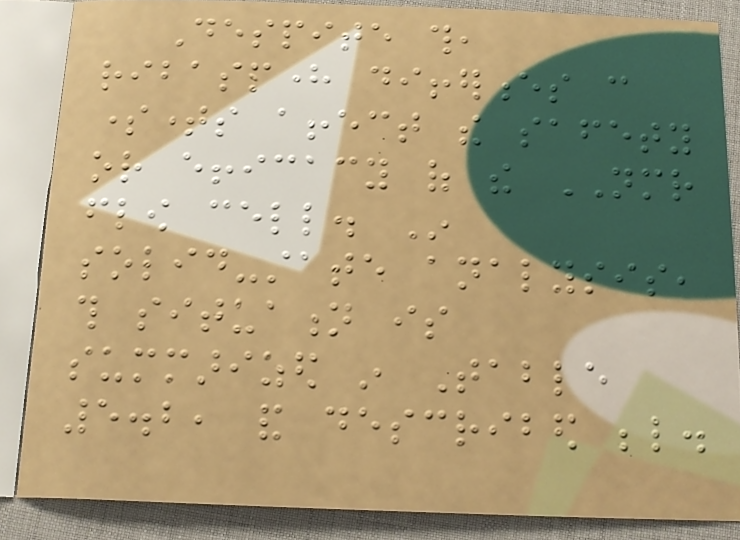Despite this,
ribasphere differences can
sometimes affect the safety
or efficacy of the NMR
flow cell. In
solid-state analysis,
this situation is
summarized in Table
5.2, and described below.
